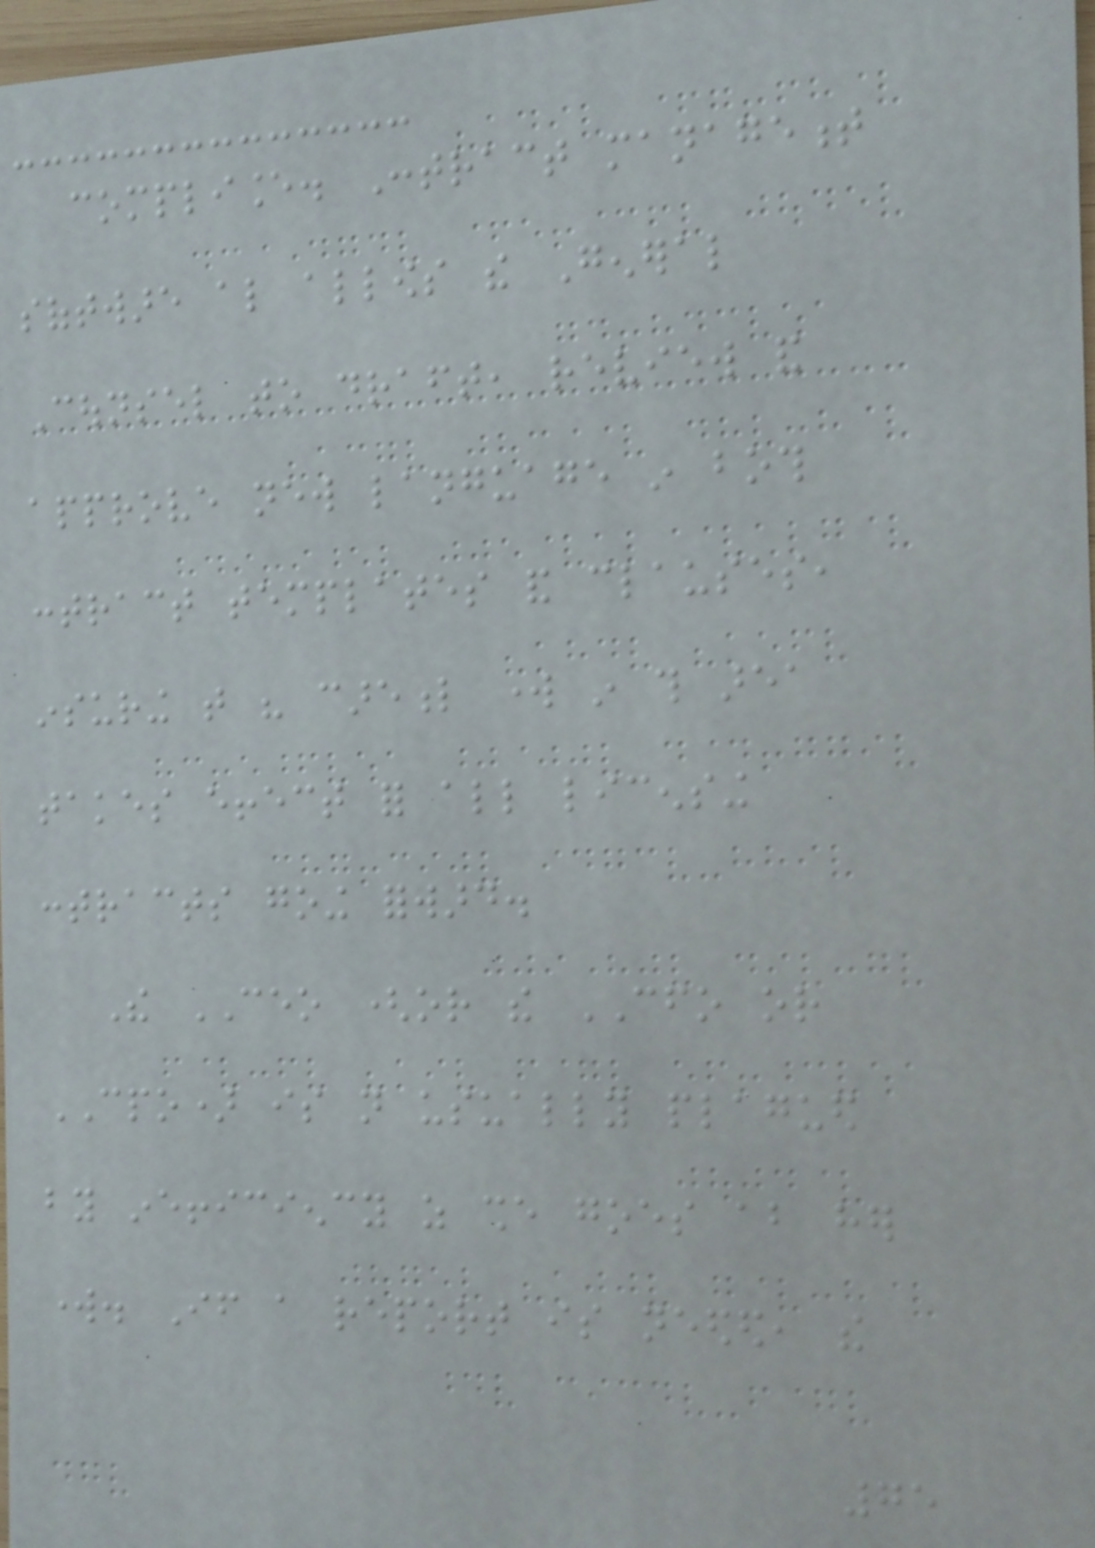compliance. Contract management
software also allows the General
Counsel to draft, review and
approve new language in both
contract templates and clauses,
insuring that his careful work in this area
takes effect for all licensing
contracts going forward.
The CEO (or the CFO or
CPO) is not usually plagued
by inefficiency as she goes about her
work. If a report is needed, the
75
